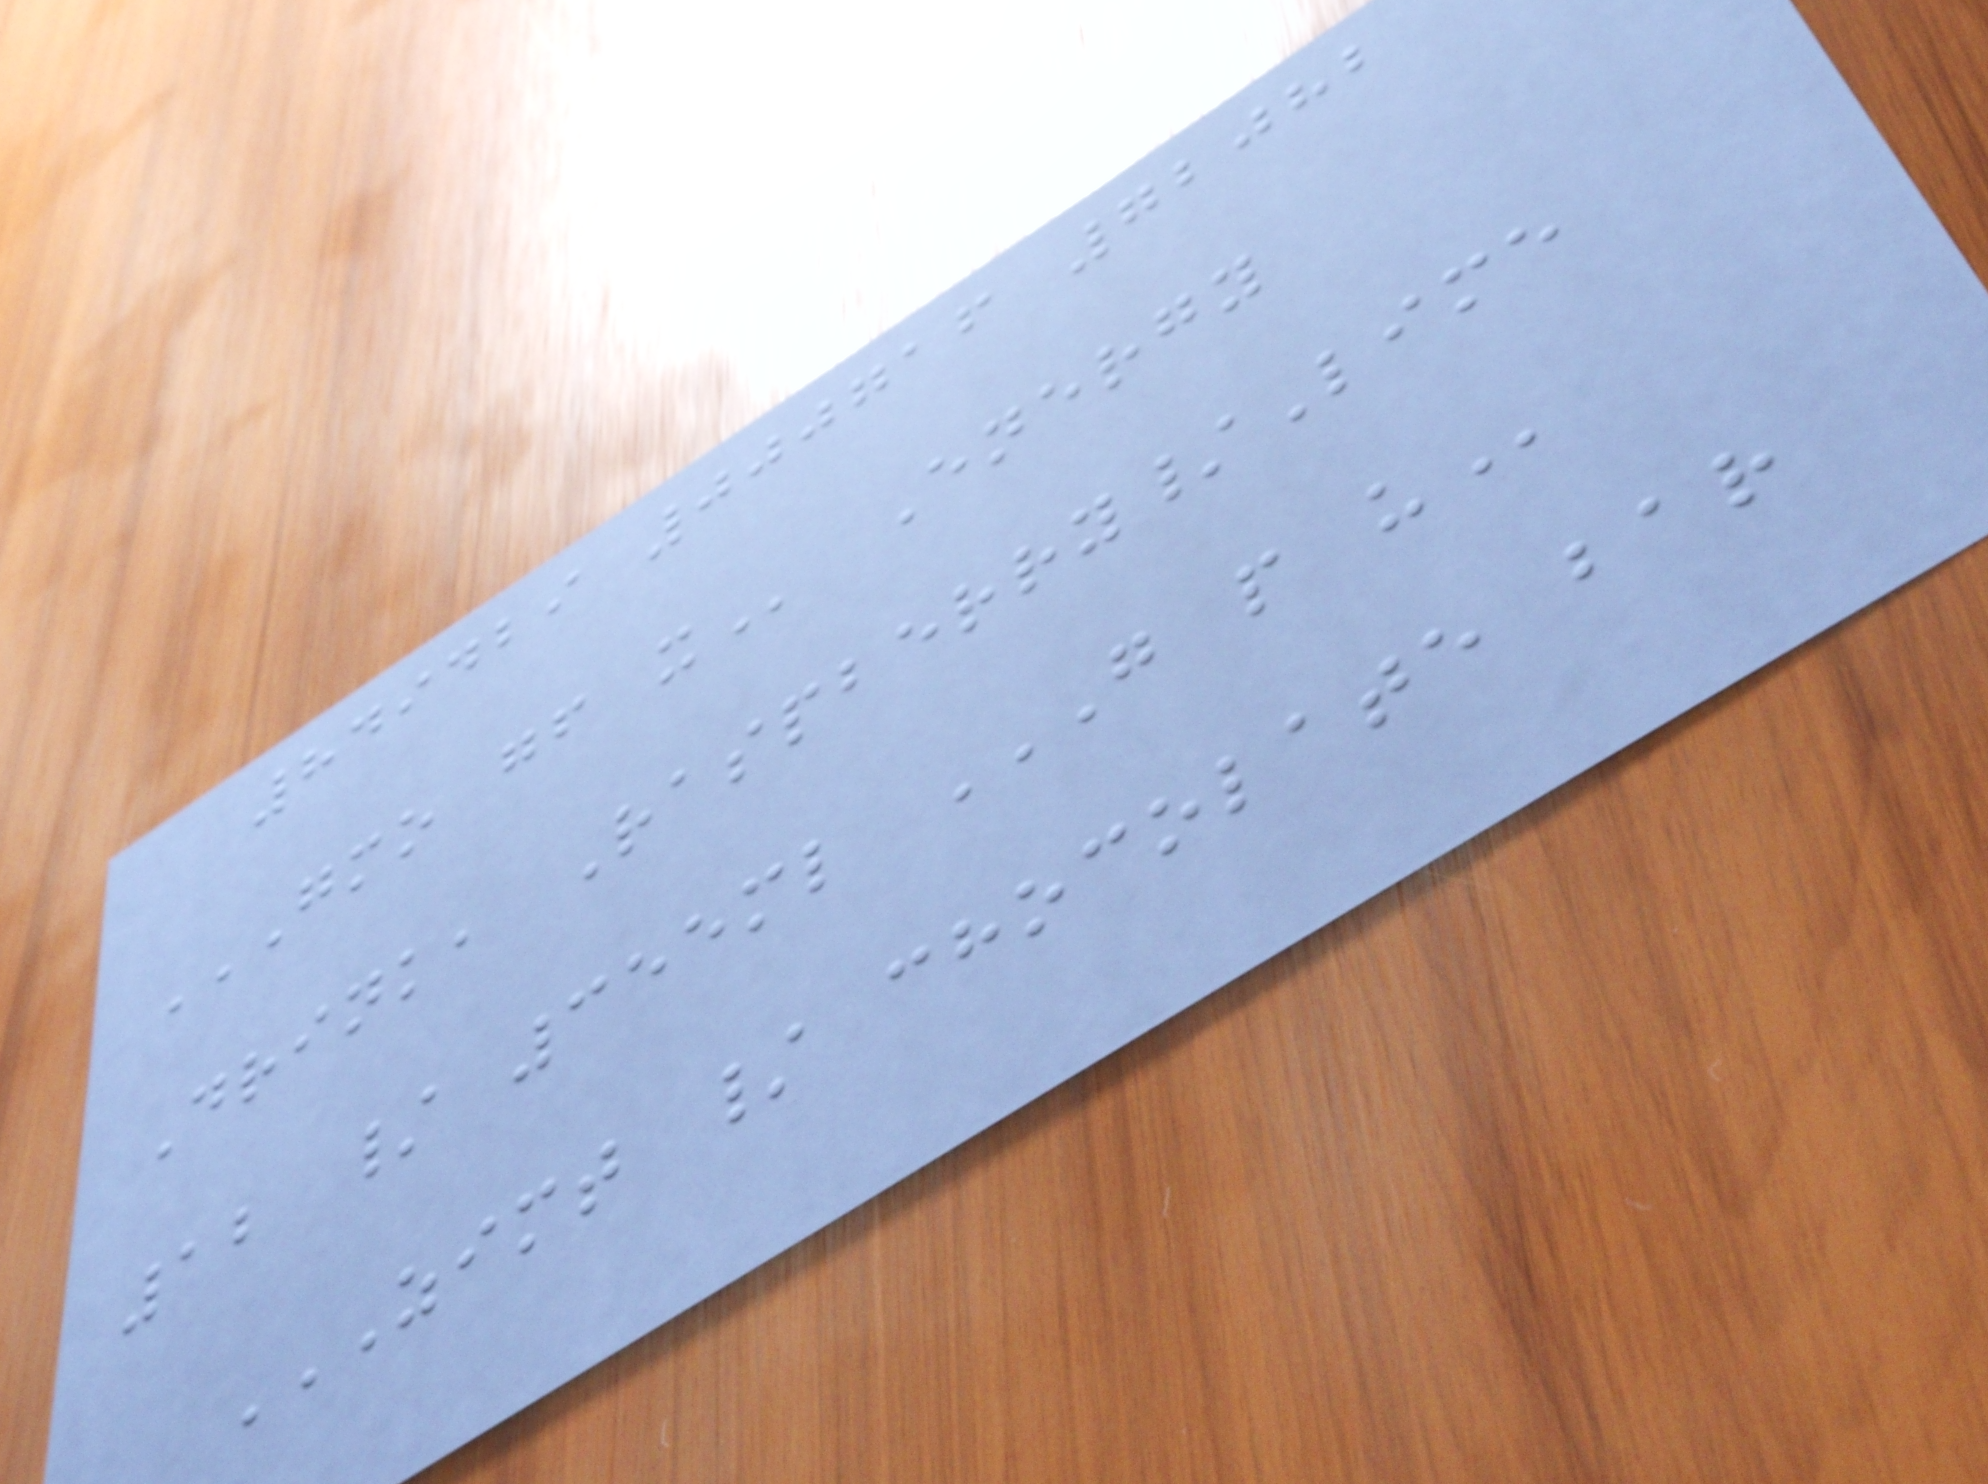849429 000716 72082
GMO GF X Energy
Drink, Raspberry/Lime
12 / 355ml G P U
ZIMT / CHOCOLATE BAR
